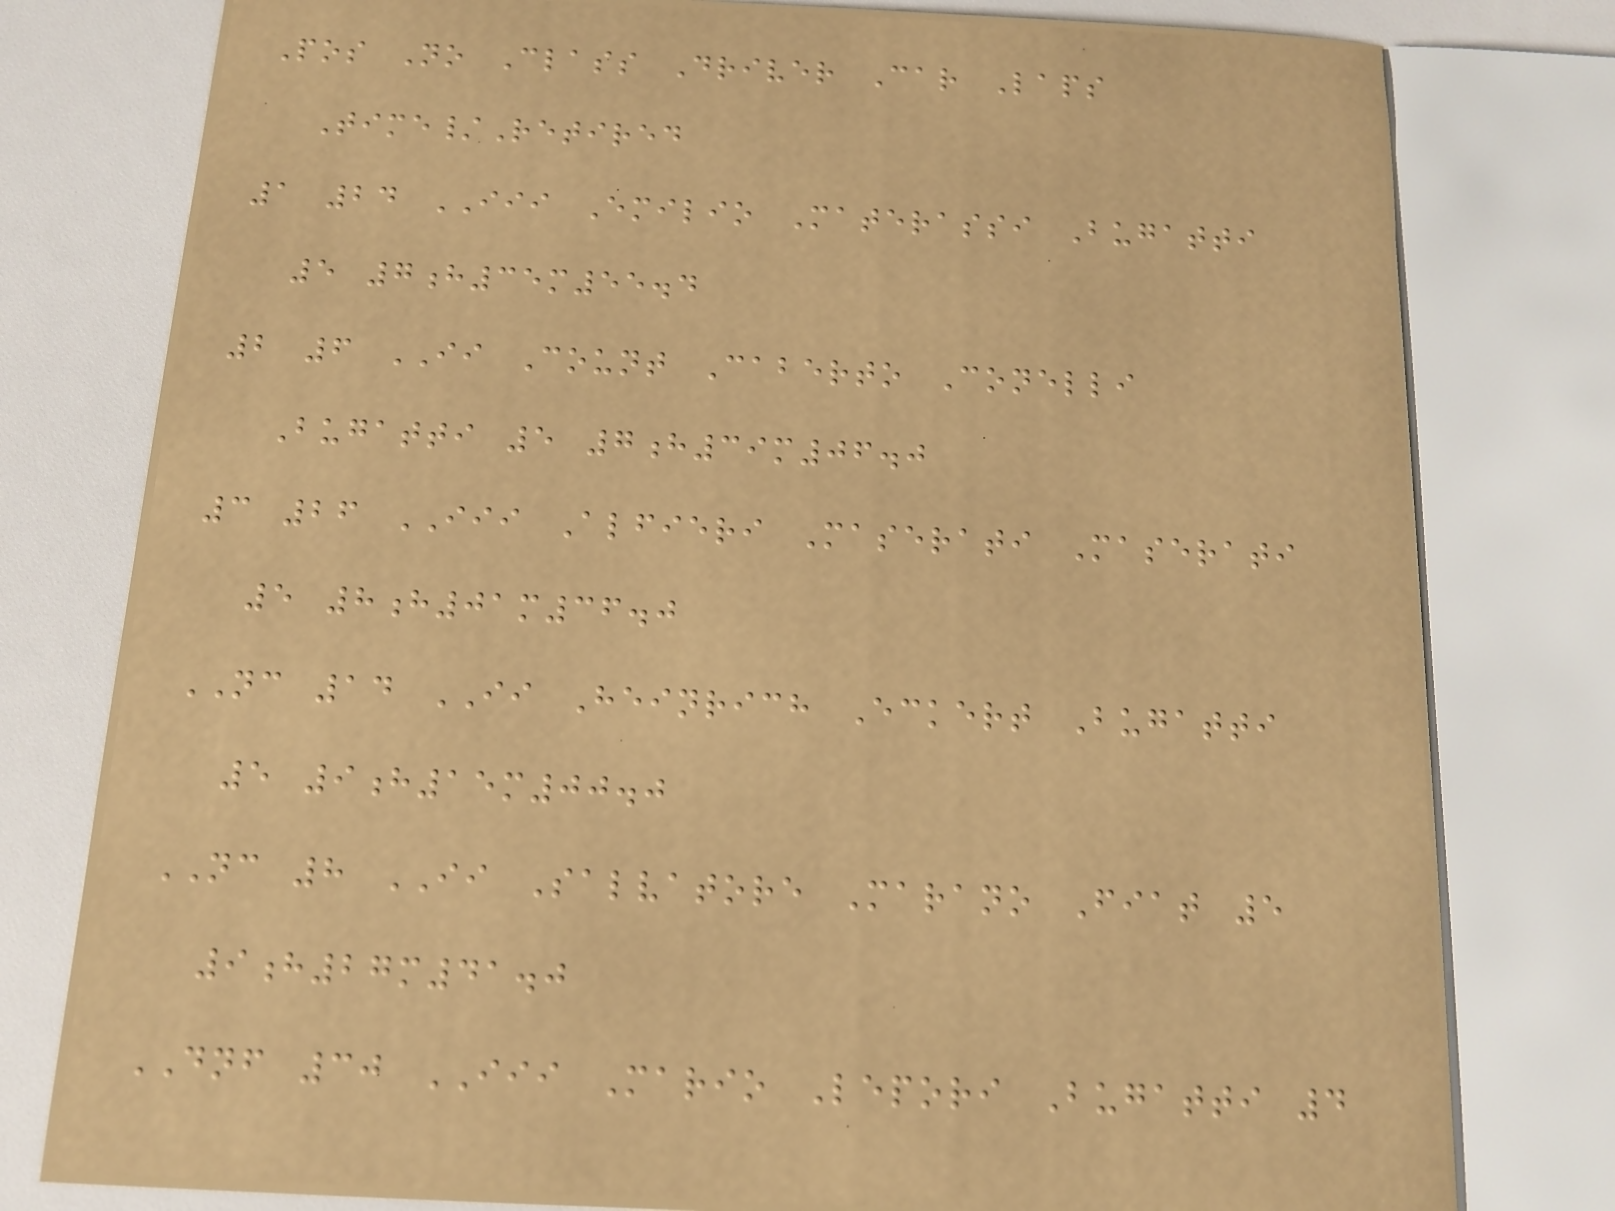Pos No Class Driver Car Laps
Time/Retired
1 24 III Emilio Materassi Bugatti
5 7h35m55.4
2 6 II Count Caberto Conelli
Bugatti 5 7h39m06.0
3 26 III Alfieri Maserati Maserati
5 8h01m36.0
NC 14 II Heinrich Eckert Bugatti
5 9h15m00.0
NC 8 II Salvatore Marano Fiat 5
9h27m41.0
DNF 30 III Mario Lepori Bugatti 4
